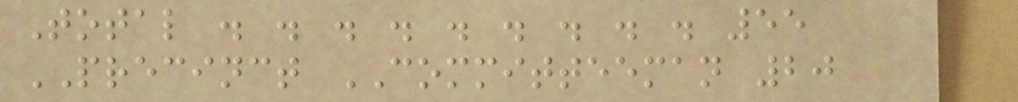Total . . . . . . . . . 55
PRECINCT COMMITTEEMAN 20
